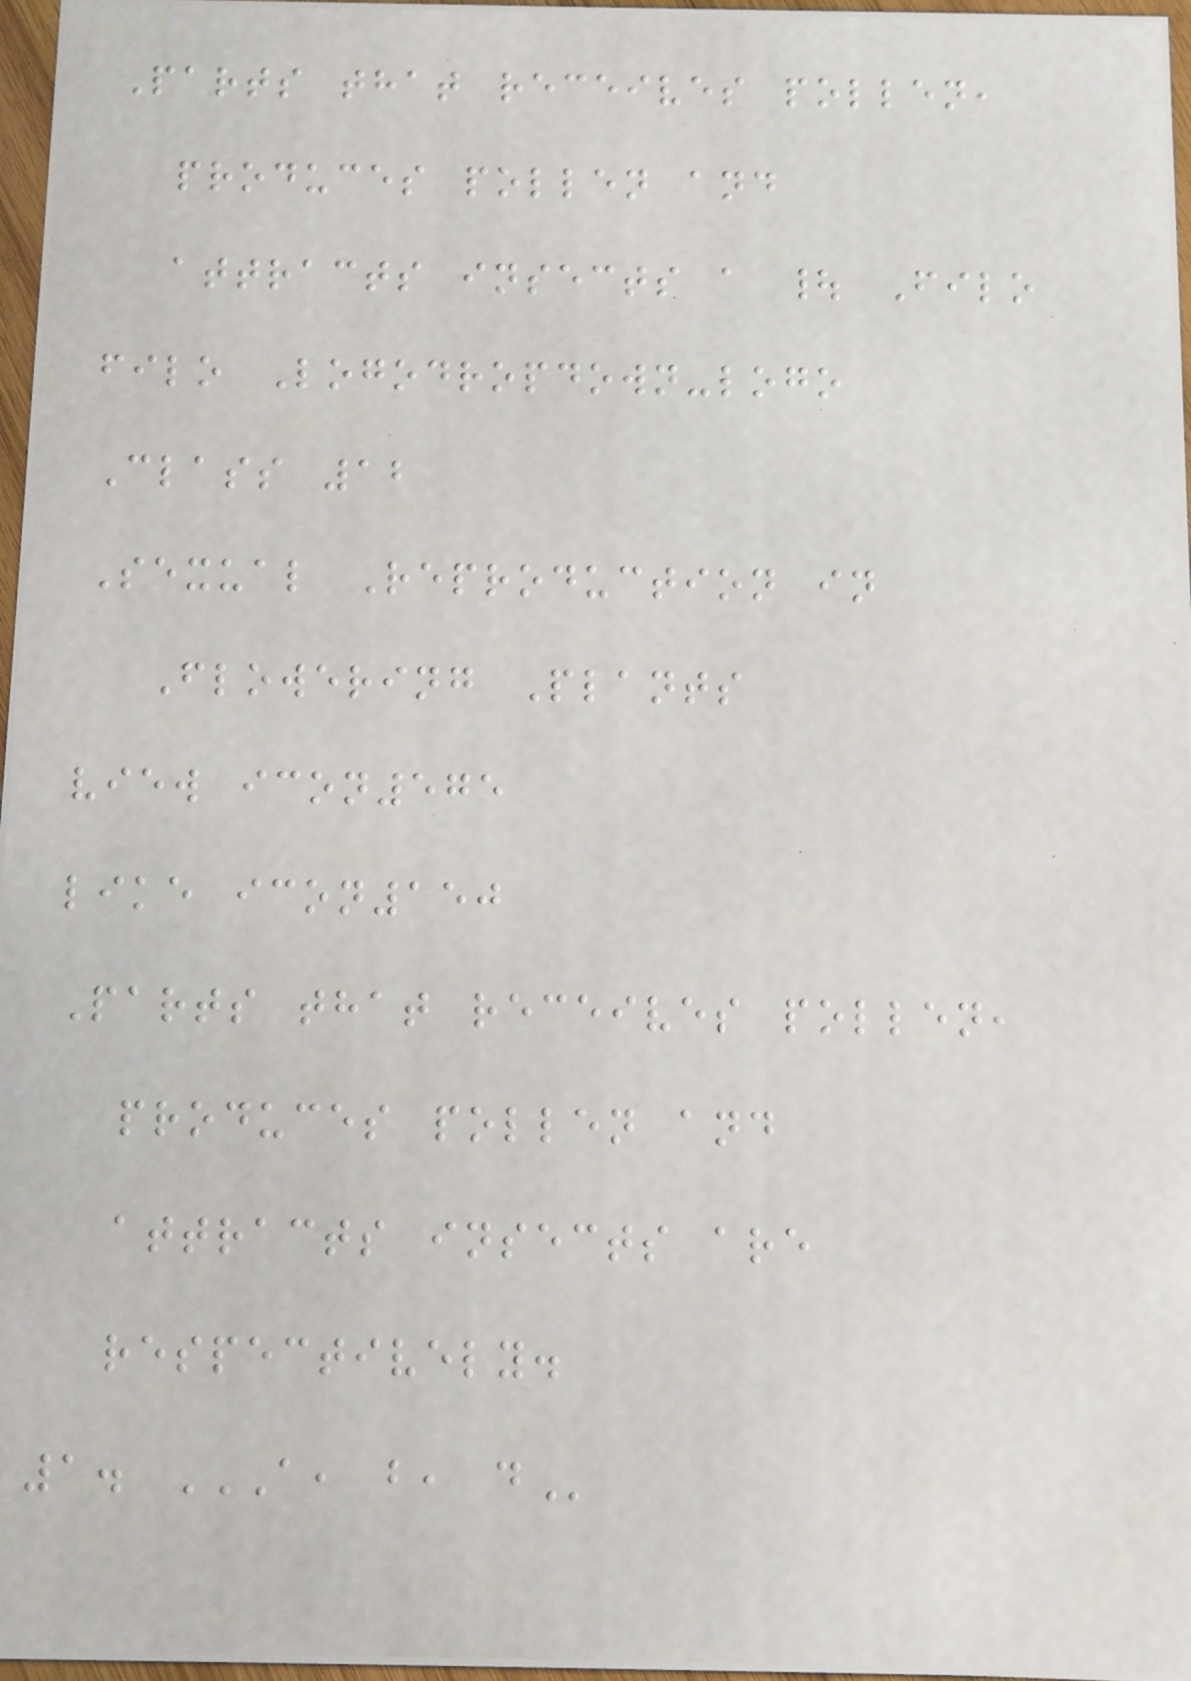Parts that receives pollen,
produces pollen and
attracts insects a | Filo
filo Logodropdown-logo
Class 12
Sexual Reproduction in
Flowering Plants
view icon575
like icon150
Parts that receives pollen,
produces pollen and
attracts insects are
respectively.
1. A, B, D
